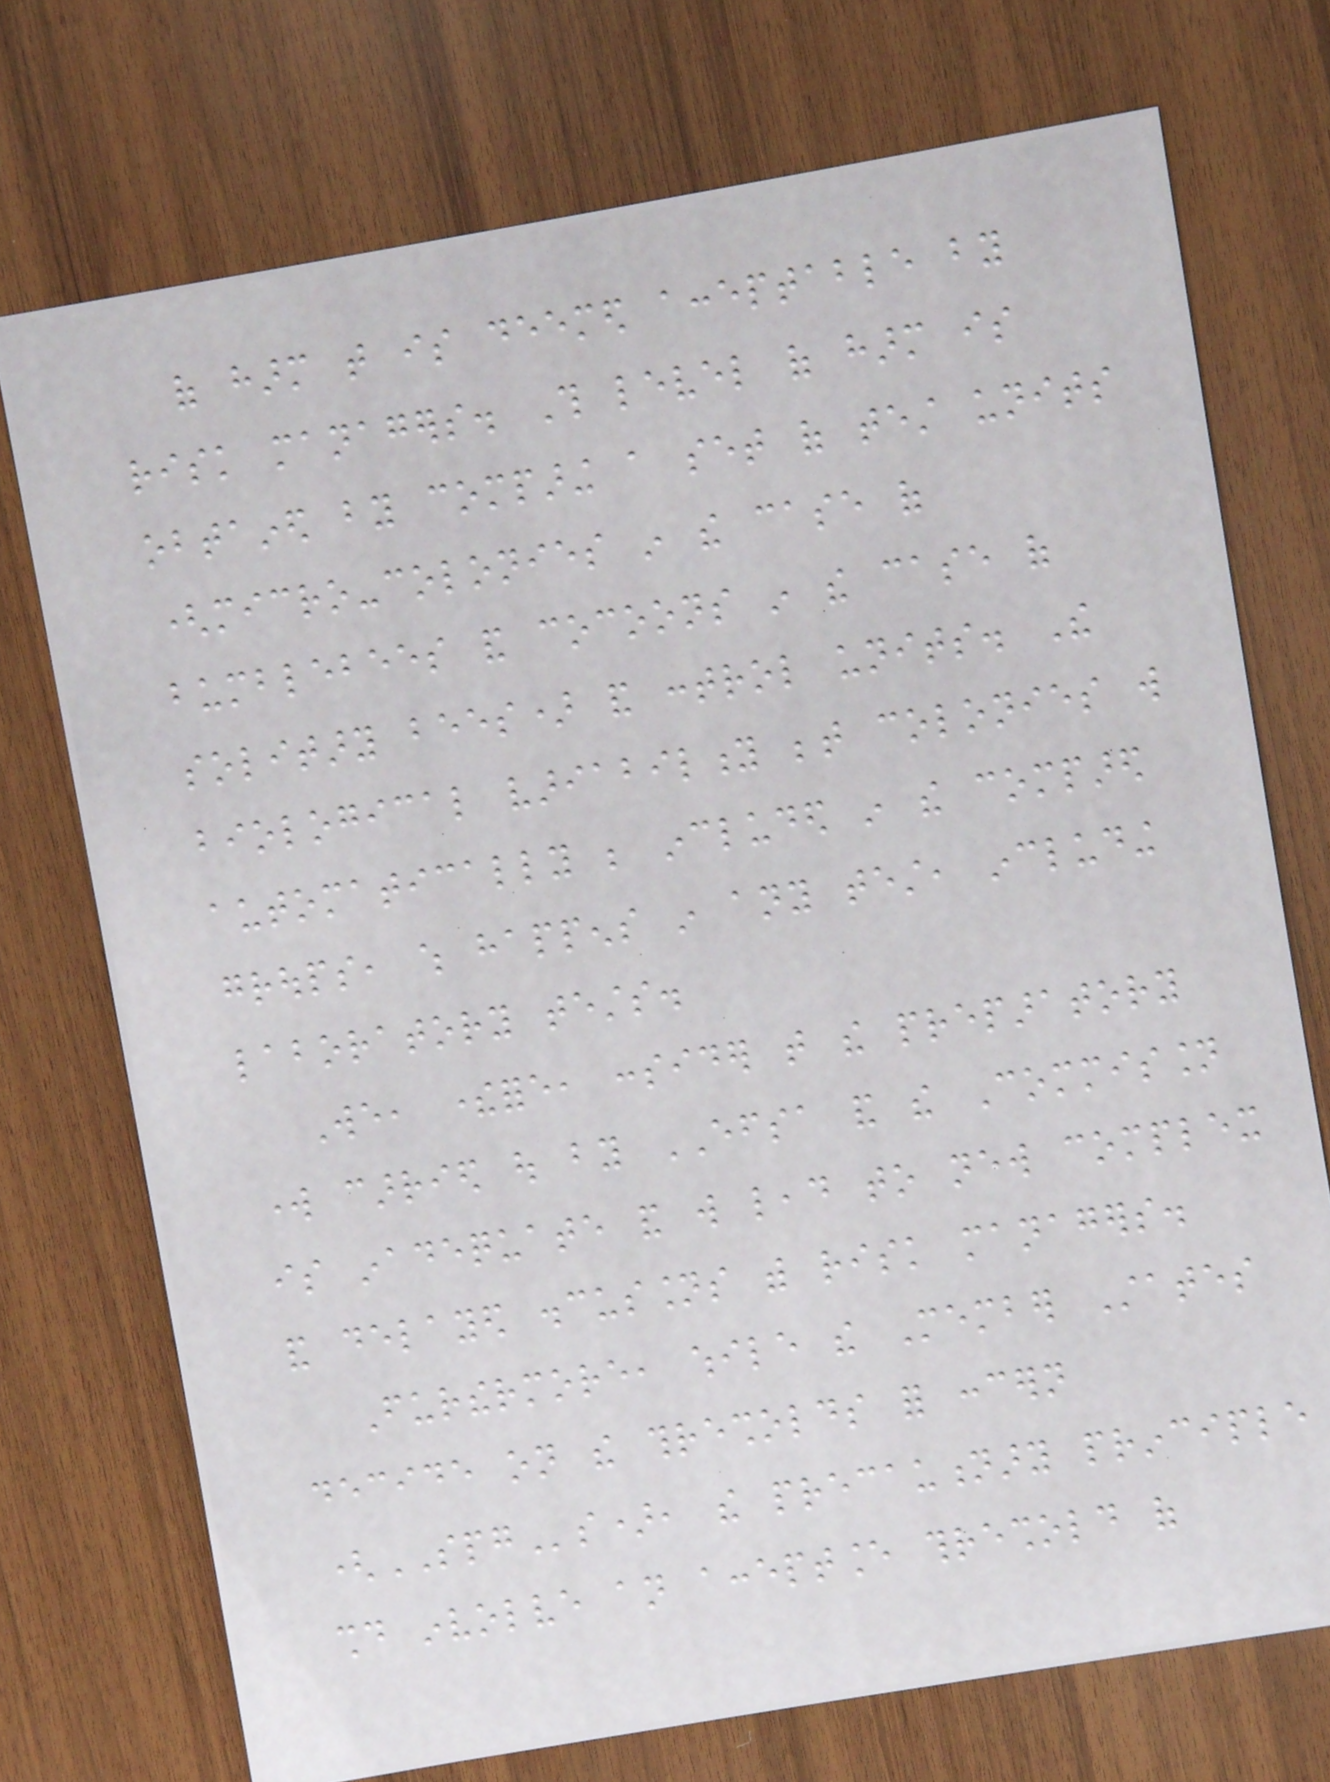of harm that is deemed acceptable by
risk managers. This level of harm is
obtained by comparing a set of test units
(micro-colonies in the case of
bumblebees and cocoons in the case of
solitary bees) and control units. The
biological variability between colonies will
automatically be included in the compared
groups, which happens in any test, including
laboratory tests.
We, therefore, consider that the preparatory
work carried out by EFSA and the Commission
is inadequate and will lead to new complex
and delayed discussions with risk managers.
Furthermore, while the Member States
decide on the thresholds for concern
(SPGs), the precautionary principle
should involve an acceptance threshold of
